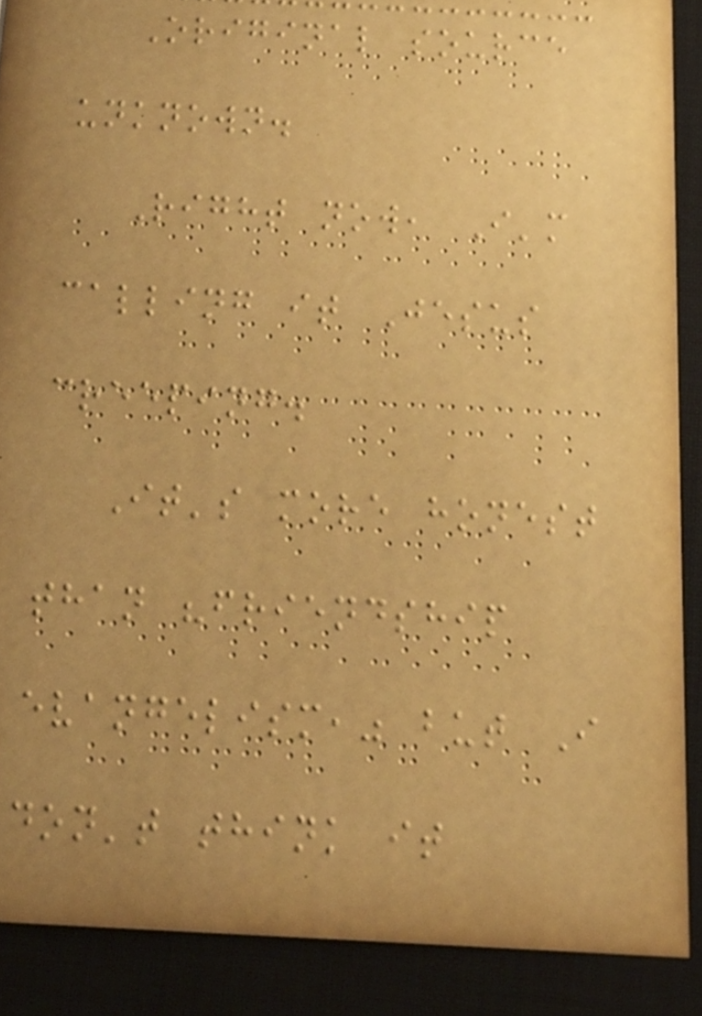Original source
unknown.
Right now, I'm
calling it Jesus
creeping.
It's more honest
than "friendship
evangelism," but I
don't think it
